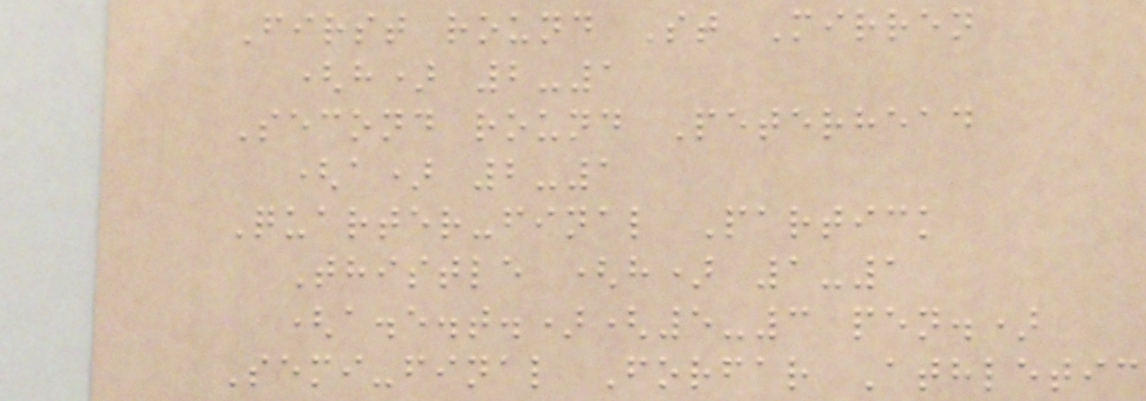First round St Mirren
(h) 2-1
Second round Peterhead
(a) 2-1
Quarter-final Partick
Thistle (h) 1-1
(a.e.t.)(5-3 pen.)
Semi-final Forfar Athletic
